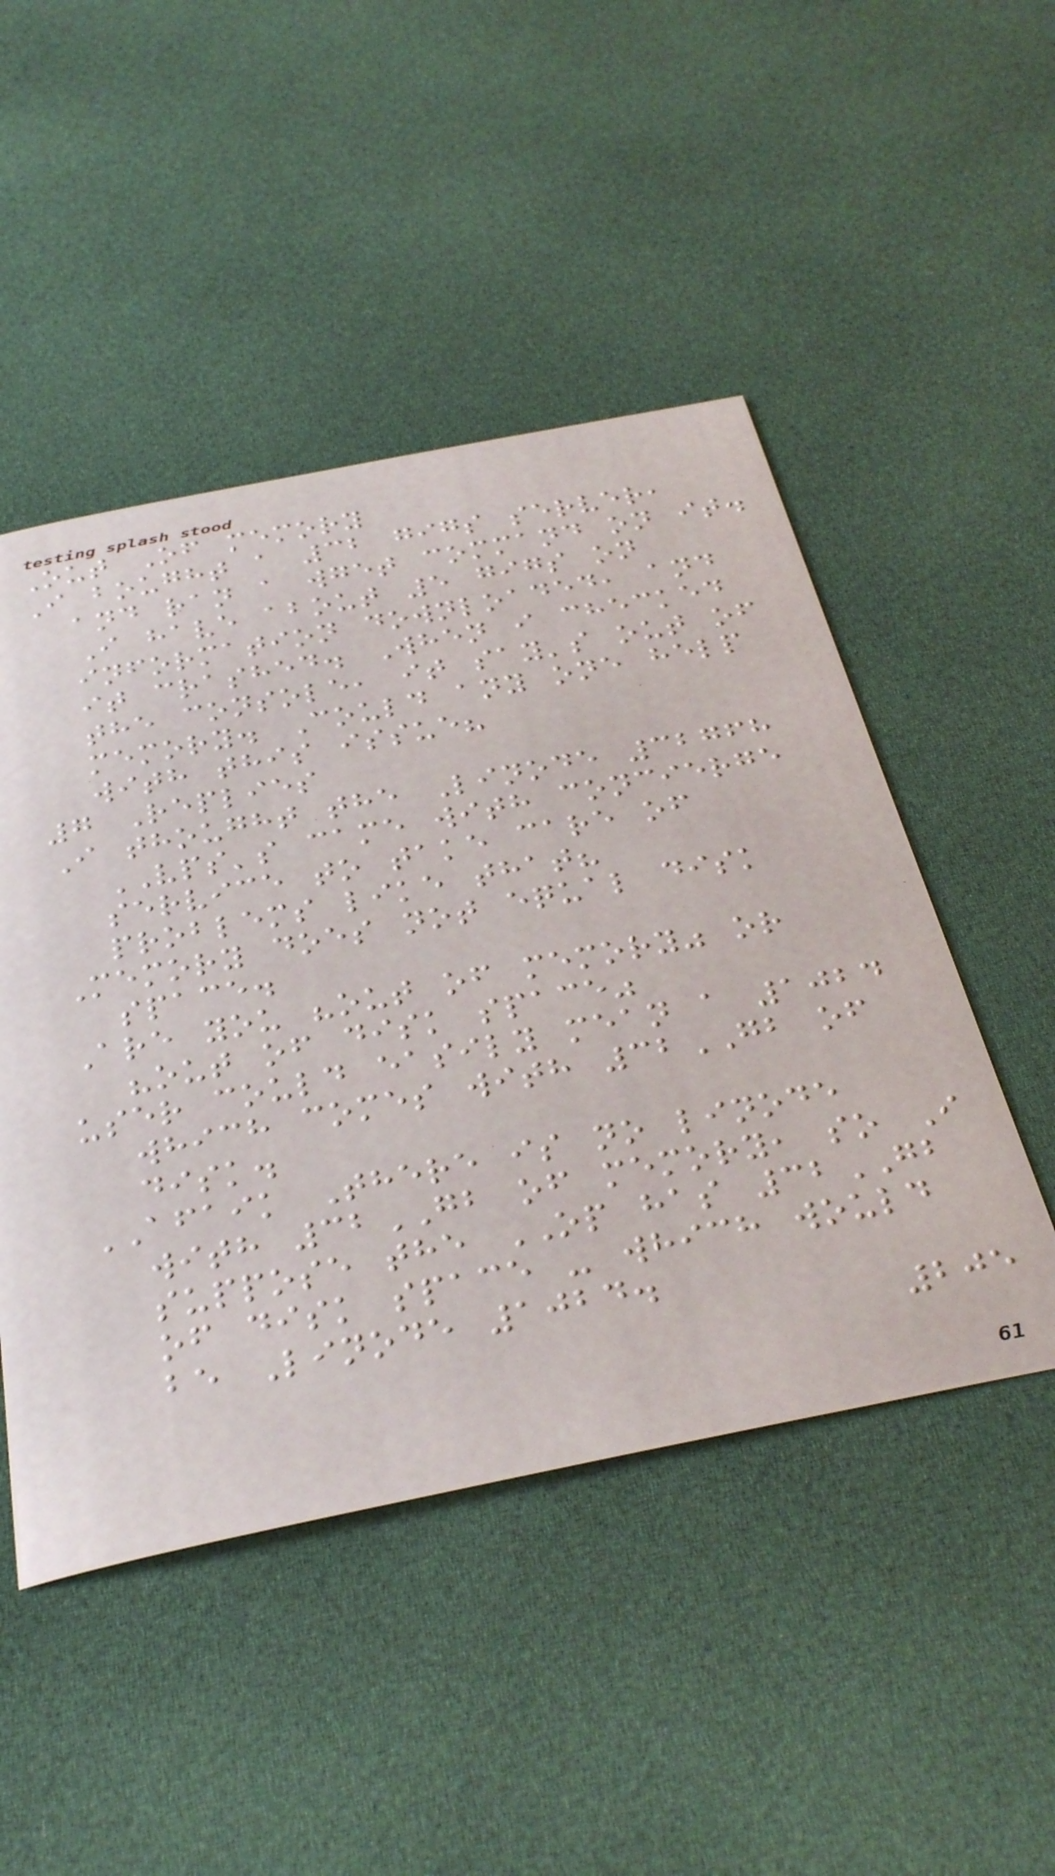Out Of memory
I bought a 32 gigs server,
and ran a wget command on it.
I have about 5 gigs on
information downloaded, and
it crashed. When i checked
the console, it say's out of
memory. Could any one help
with this issue?
7 Replies
I thought the Linode 32768
VPS's came with concierge
service to take care of
problems like that?
Memory does not equal disk
space.
Are you "out of memory" or
"out of disk space"
user could easily mean a 1024
which comes with 32GB of
disk.
AFAIK There is no linode
with 32GB of memory, so I
suppose the OP has 32GB
of disk space - which would
be Linode 1024.
205
